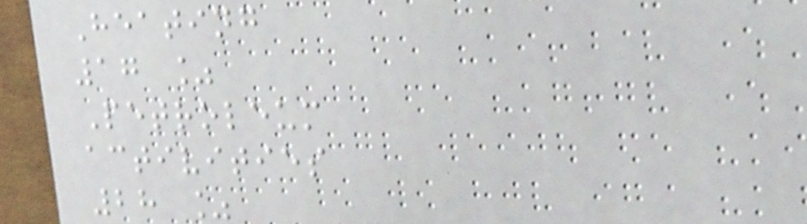Heating
17 %
Petroleum
activities
28 %
